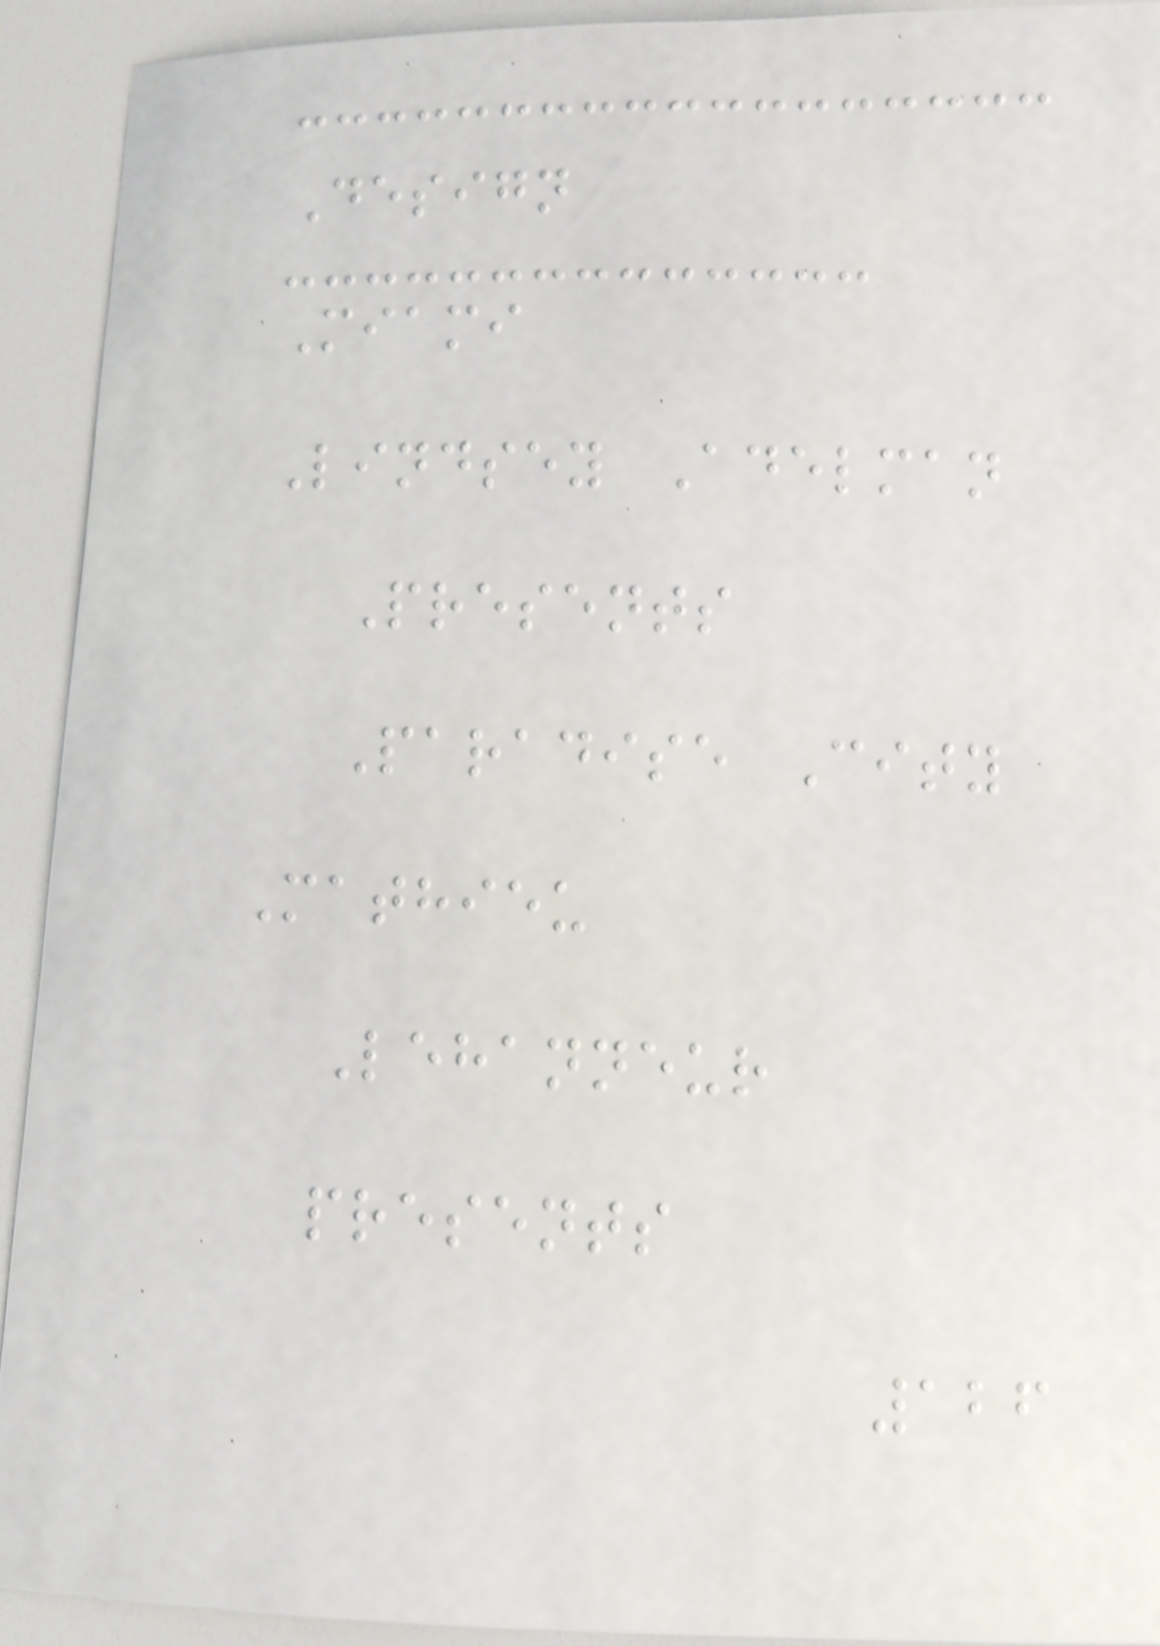Design
Miami
Lindsey Adelman
Presents
Paradise City
Mathieu
Lehanneur
presents
126
